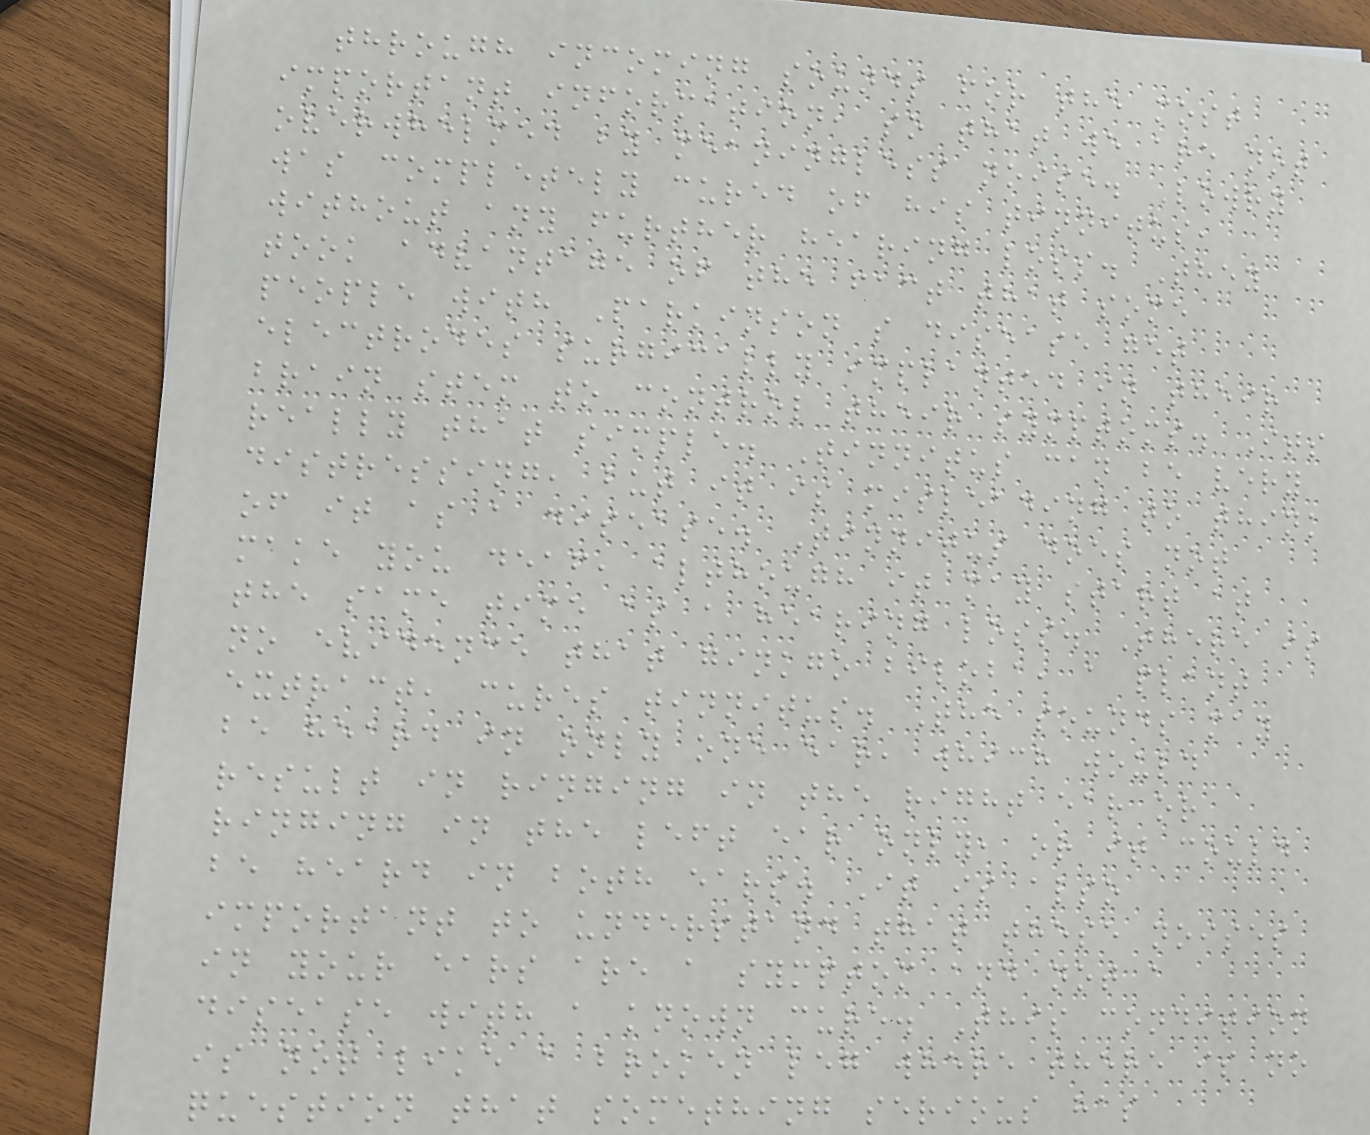through incoming sounds for the most
important information, so that we are not
overwhelmed by meaningless noise. Lowry
was completely cured of his tinnitus,
without any further hearing loss. They
took advantage of the fact that some
people with Parkinson s disease get
electrodes surgically implanted in their
brain stem to control their symptoms. Its
really that simple. Tinnitus can be very
distressing, but it is misleading to think
of it as a disease. Tinnitus does not
make you deaf, although it may start at
the same time as a hearing loss. There is
no evidence that ginkgo biloba, a plant
extract, cures tinnitus. The sounds may
be heard in only one ear, which would
result in ringing in the right ear or
ringing in the left ear only, or it could
be heard in both ears. It is also
important to understand that these noises
in your ears are a symptom and not a
disease with a known cure. This condition
is not like a broken leg where there is no
question that something serious has
